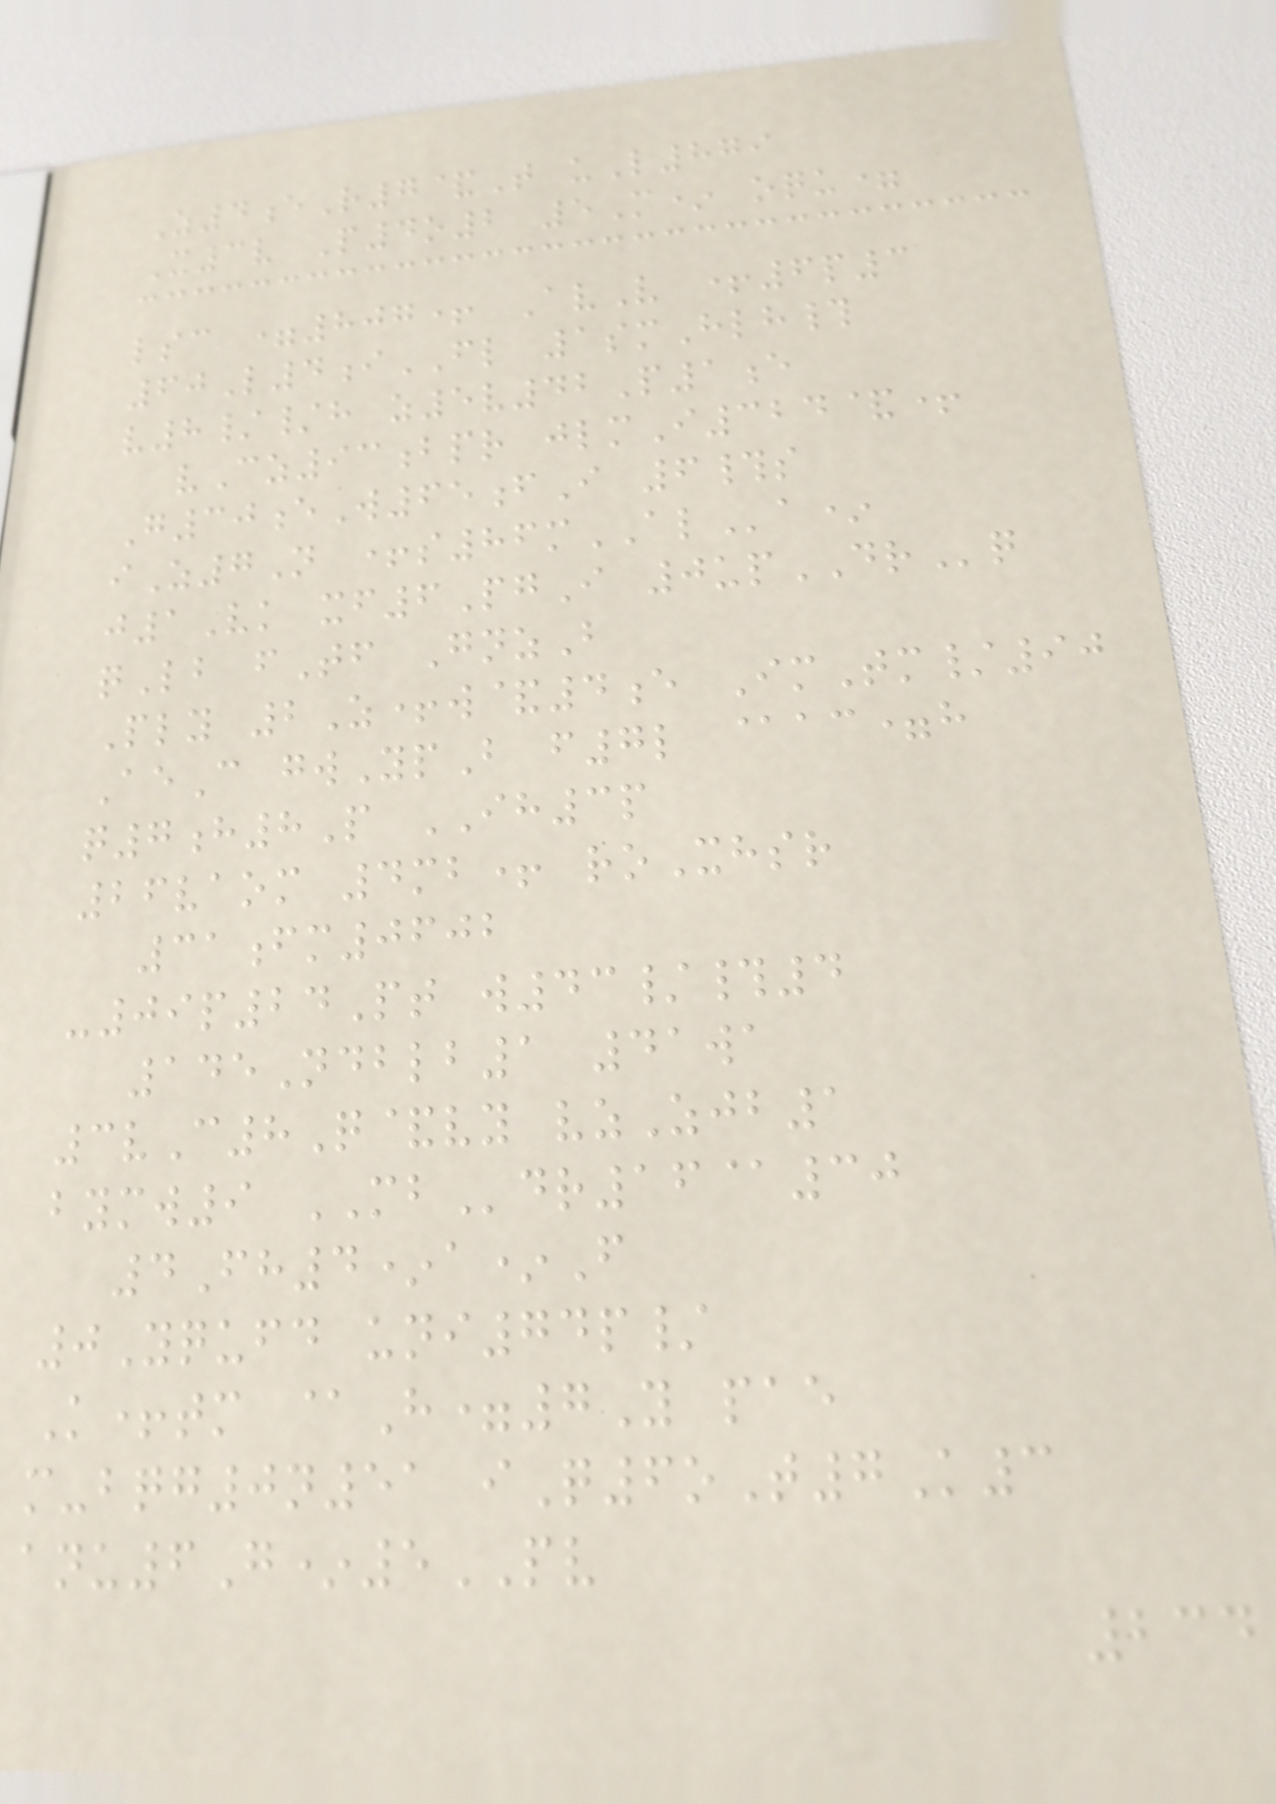Z4eR7&T uL879
X3v P4o2 5M* oqu=
lsc =807+ AvV +6p3
60L4iFL 1smHlh#
v8//h z5v42P1e
vCz93bpr jlmI324&+
G30eW65fI 6#s
iZ7N +s86mALa*
j1Vk xf6PgI 0upDRq
qLb fTf GnzB
Ply 2Z+w&4e ImTm/90
AeC gwYpB f7l @ac=h
q7h8P IH3p
26vaom 4mb+ roXhsr
31fm0602
-09p24Pt w43/#4
145Ndblb1 41wa
3vC8Q&vy vzZjb1
bymw9 MBdr16@30
4Fh4*a*F
0Yqufd uni74p/
K+tm @H=7Y pae
m-bqg0n51 iQ6oT7K3
anu6G*5PV
234
